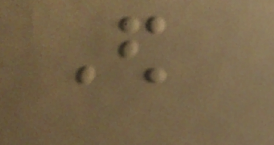Ed
